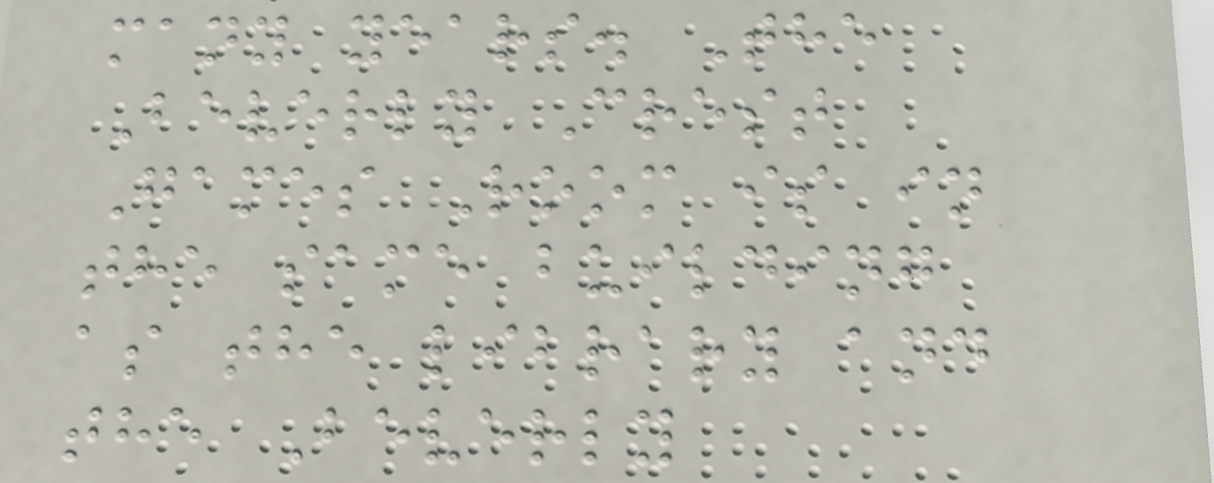many years. The
Beverly Crest
Games Room is in
the same building
as the library and
the Beverly
